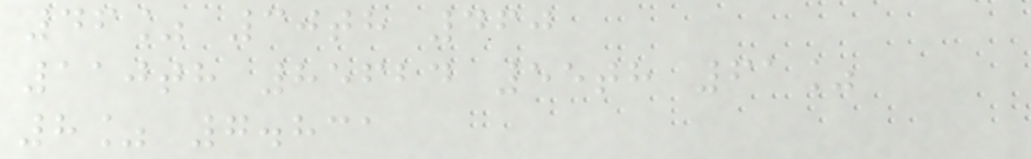46% 30th 460
110th 85624 55th 61%
8% 7.831
